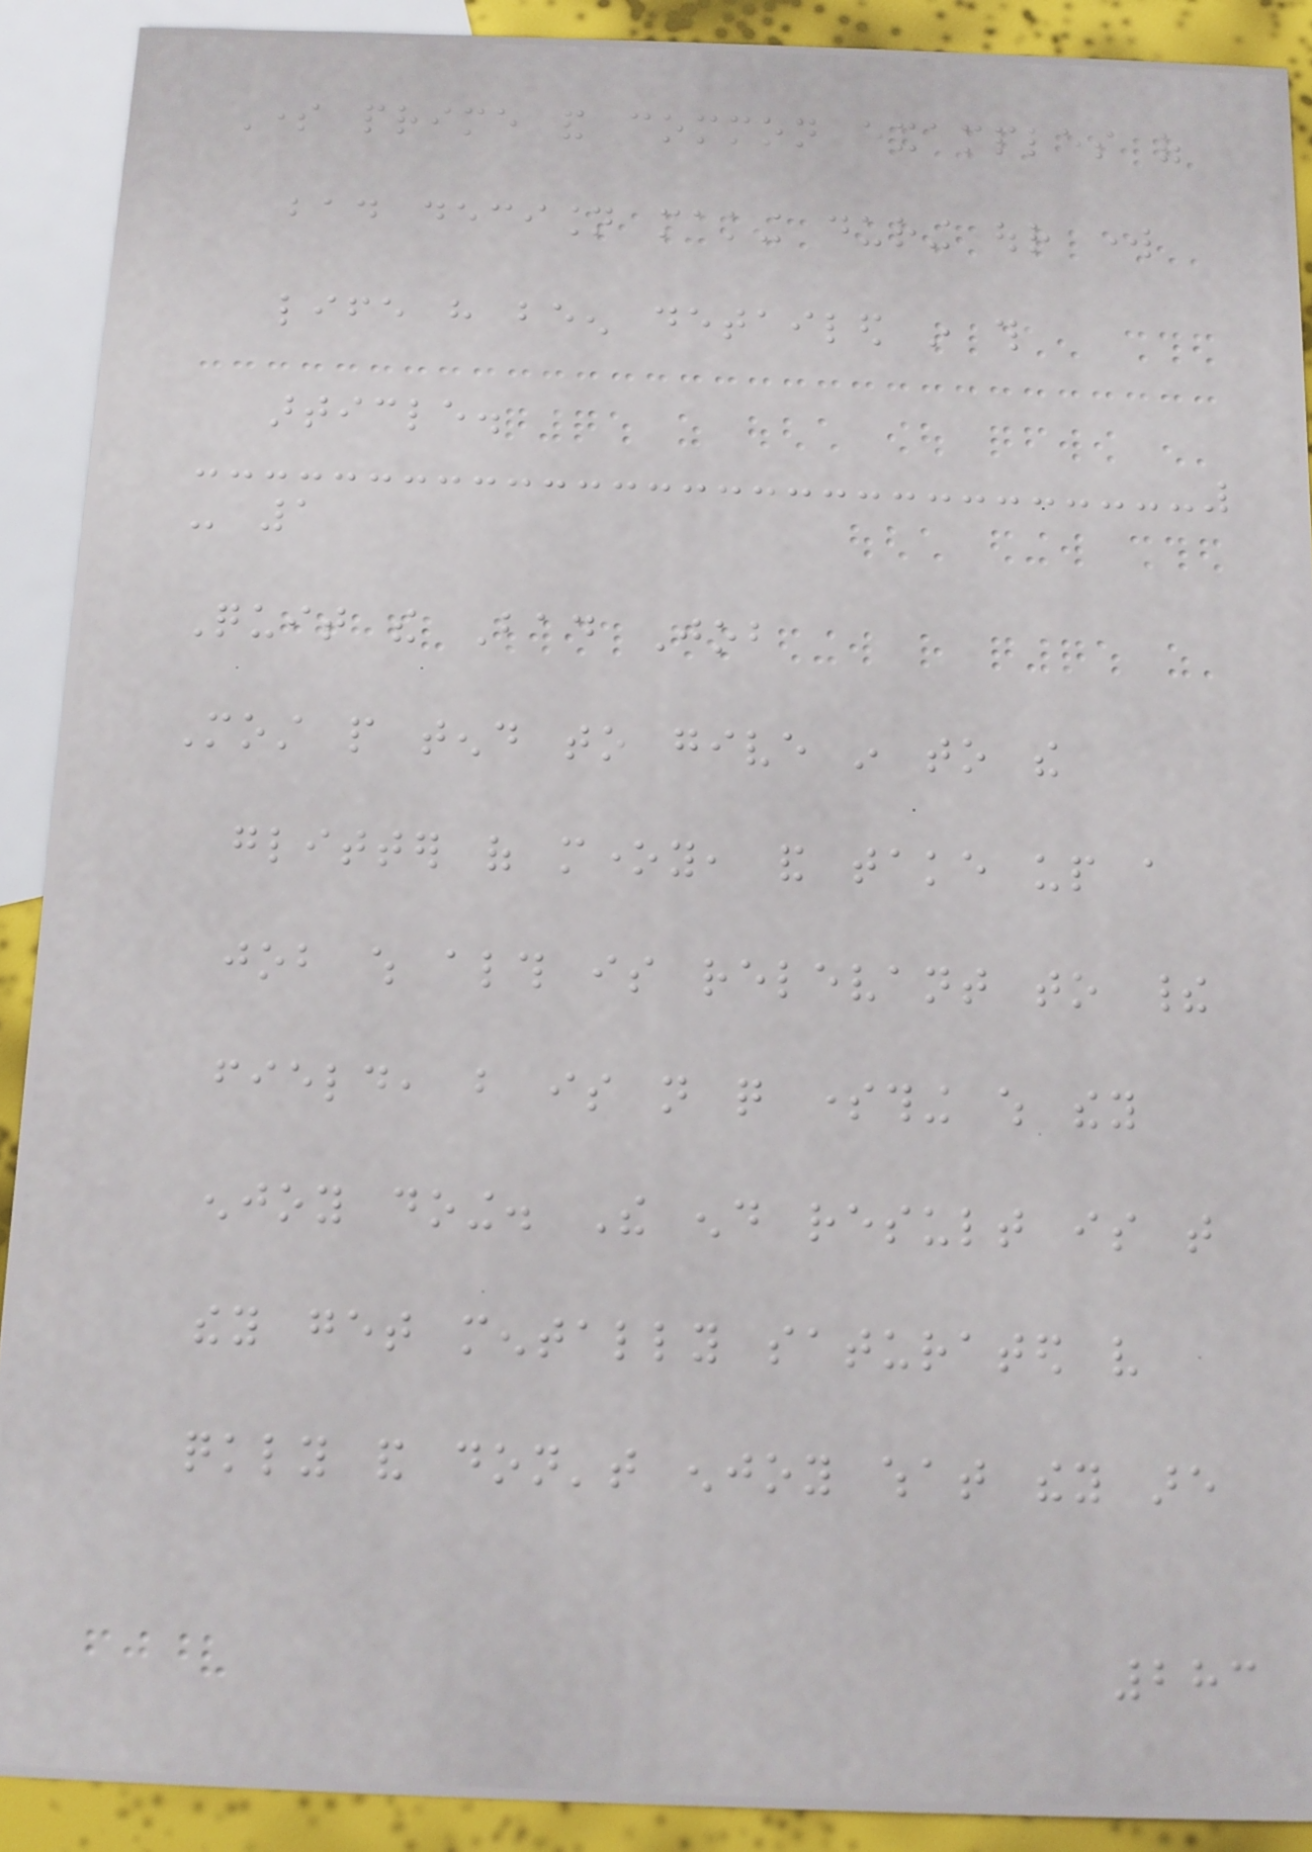Some prime and common examples of
bad decision making during our work
life have been detailed in this
article.
- 1
Quit the Bad Job
Most people tend to give in to the
glitter of money, and take up a
job which although is relevant to their
field, but is not quite something which they
enjoy doing. The end result is that
they get mentally saturated very
quickly and don't enjoy what they are
283
